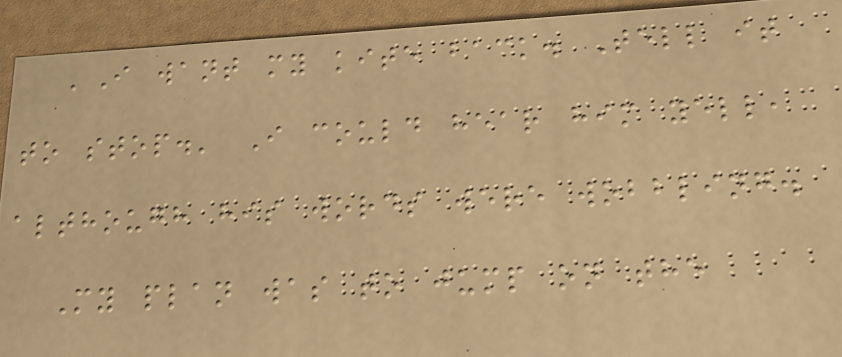'I want my kite back. Tell it
to stop.' I could hear him yell,
although his words were wobbling.
My plan was to jump on the
